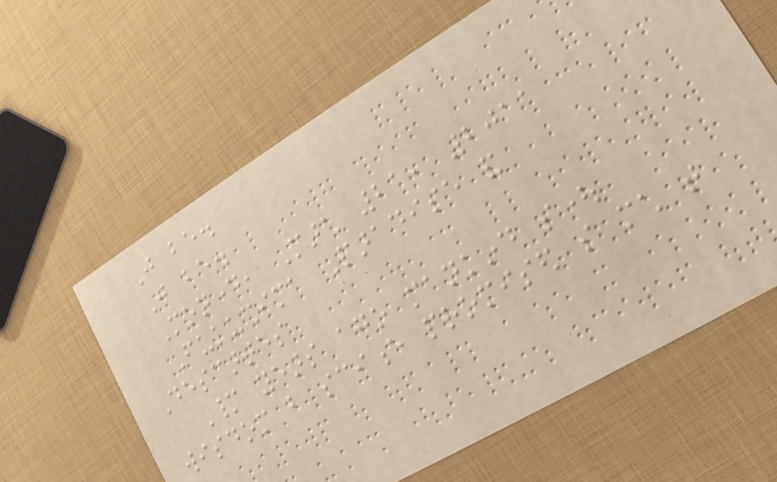Just be.
Just be.
Monday, March 21, 2011
Fukushima Paradise and
Descartes
Many years ago mankind sought
wisdom but science promised so much that
